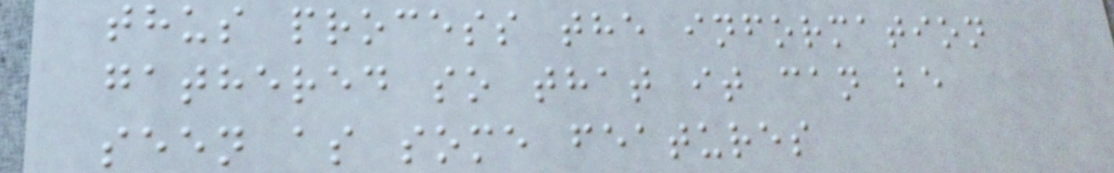thus process the information
gathered so that it can be
seen as some features
